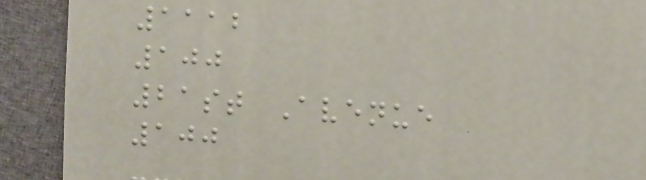1112
100
21st Avenue
100
